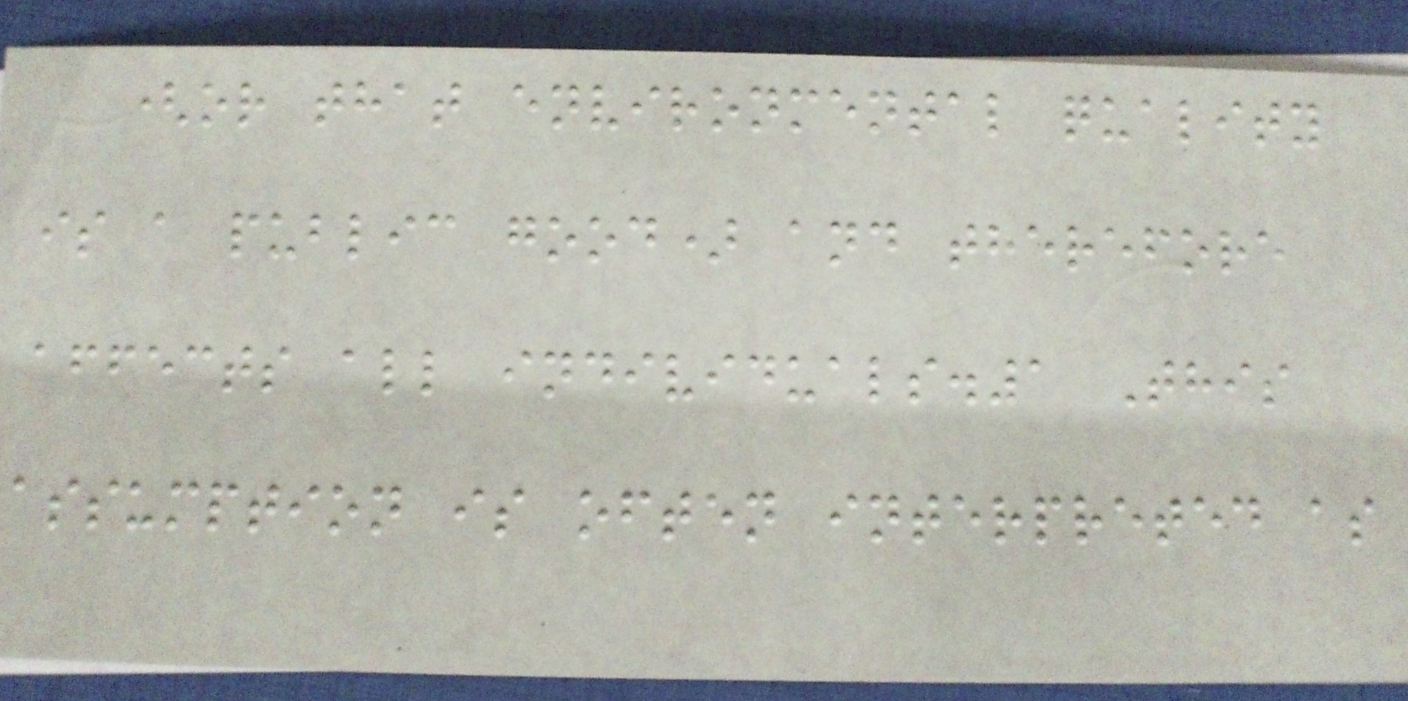(or that environmental quality
is a public good) and therefore
affects all individuals.1 This
assumption is often interpreted as
